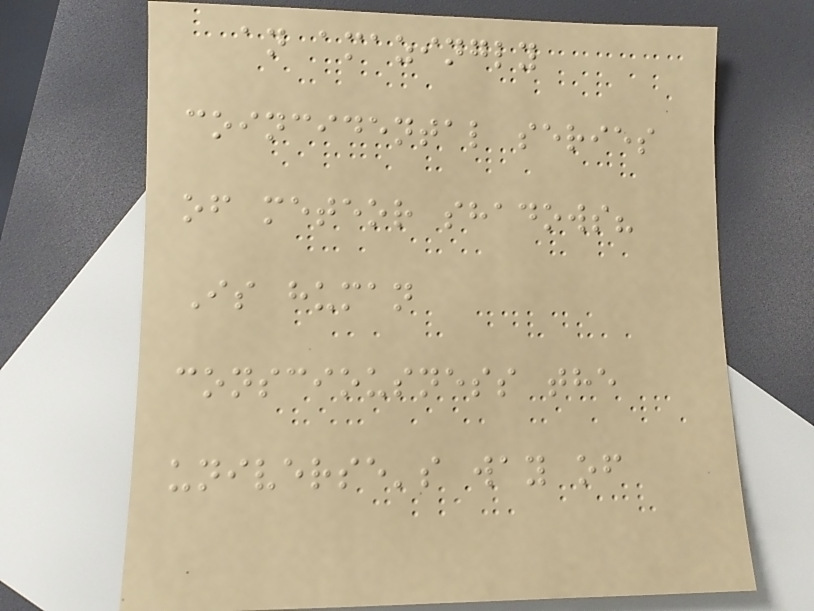an amazingly
coincidental series
of meteor shadows?
Is human
consciousness the
universe's way of
